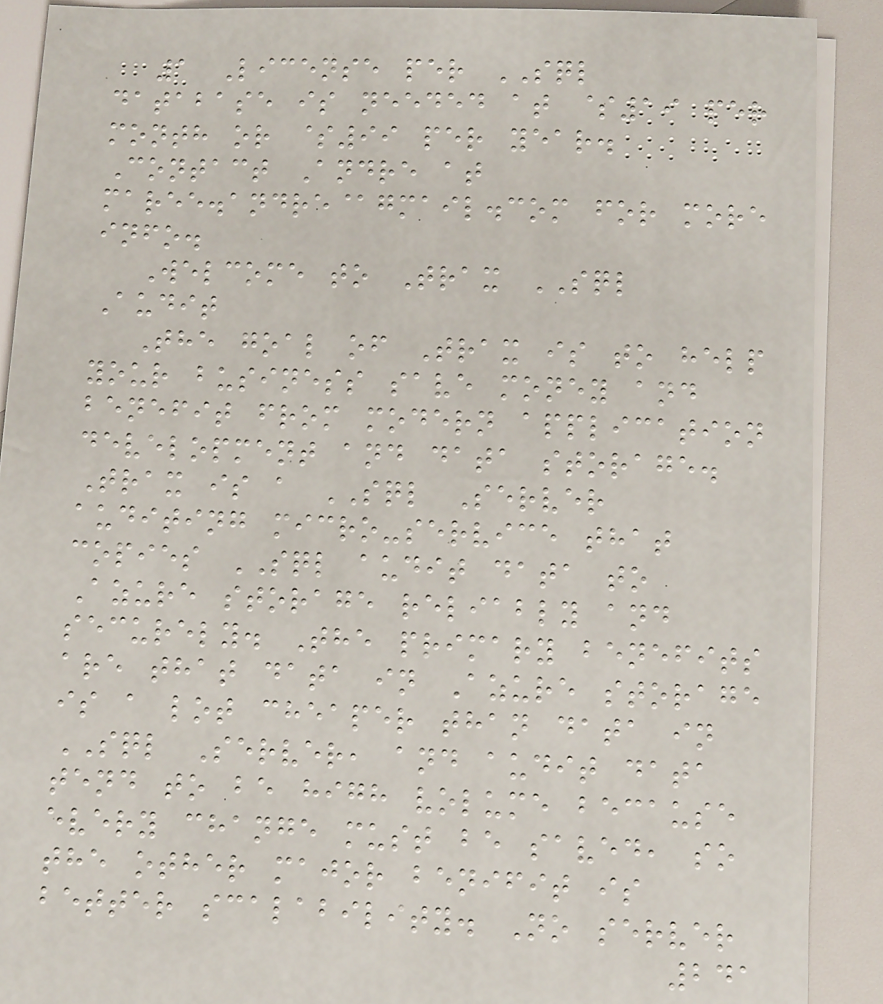1 License per SQL
database is needed at $19 per
month or $99 per year.
Contact Andre at
maree.andre@gmail.com for more
info.
Welcome to Trax SQL
Audit
The goal of Trax is to help
your business save money and
benefit from modern application
development and data storage.
Trax is a SQL Server
auditing micro-service that
copies SQL audit data to
Azure storage reliably and
securely. The primary benefits
are that data in Azure storage
is a lot cheaper than data in
SQL Server, and audit data
tend to be high volume because
every change must be saved, so
the other major benifit is
better scalability. No server
241
